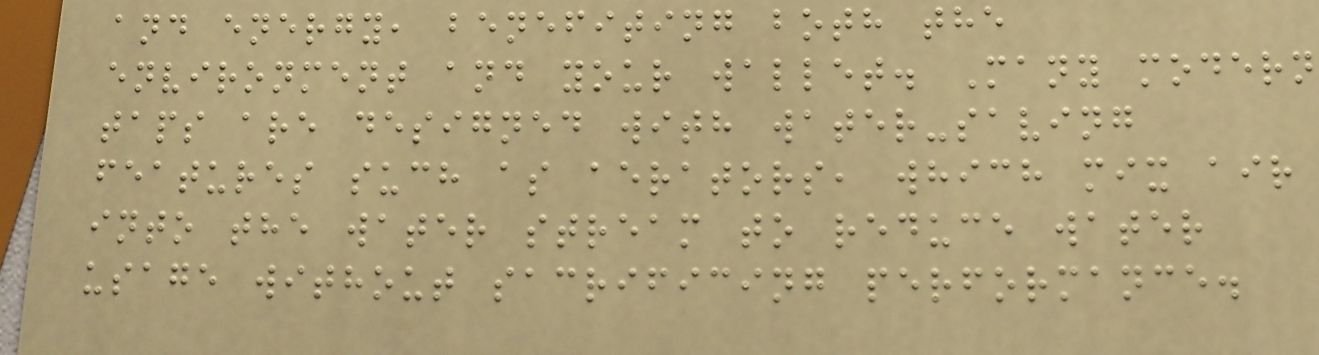and energy, benefiting both the
environment and your wallet. Many modern
taps are designed with water-saving
features such as aerators, which mix air
into the water stream to reduce water
usage without sacrificing performance.
